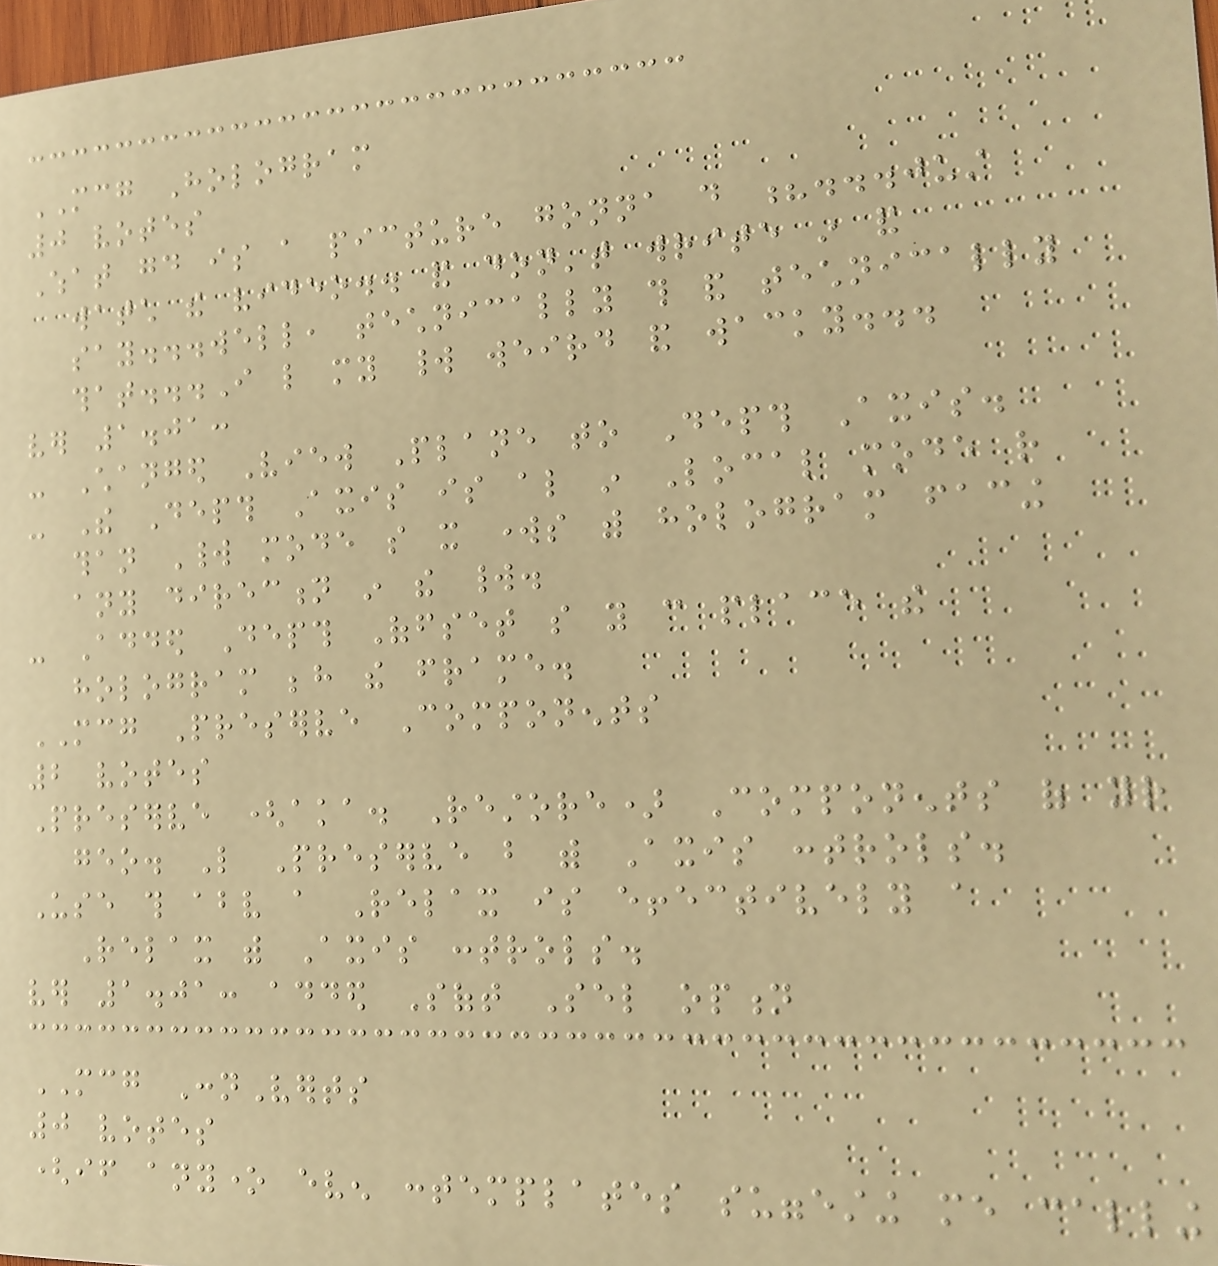MCG Hologram
0 votes
What good is a picture gonna do ?...just
watch the video.. and don't write in and
say...well, technically this and technically
that...I like my world weird and wacky...
ver 1.01:
- Changed View Plane to Depth Axis.
- The Depth Axis is also in Local mode rather
than World mode so it works with hologram facing
any direction in the world.
- Added Depth Offset so you can place the
hologram behind the frame.
MCG Preserve Components
2 votes
Preserve (aka. Restore) Components of your
geo. Like Preserve but with Axis controls.
Use this above a Relax is effectively a
Relax with Axis controls.
ver 1.01: added Soft Sel option
MCG ConnVerts
0 votes
(if anyone even contemplates suggesting me calling
